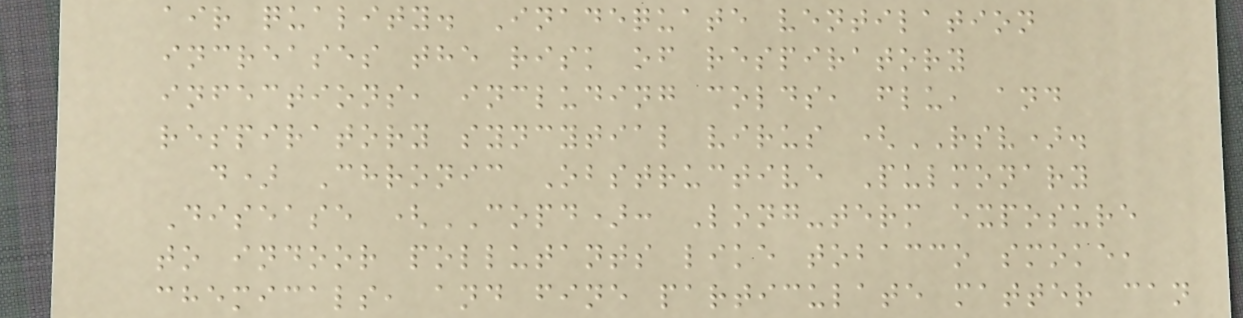air quality. Inadequate ventilation
increases the risk of respiratory
infections, including colds, flu, and
respiratory syncytial virus (RSV).
d) Chronic Obstructive Pulmonary
Disease (COPD): Long-term exposure
to indoor pollutants like tobacco smoke,
chemicals, and fine particulate matter can
